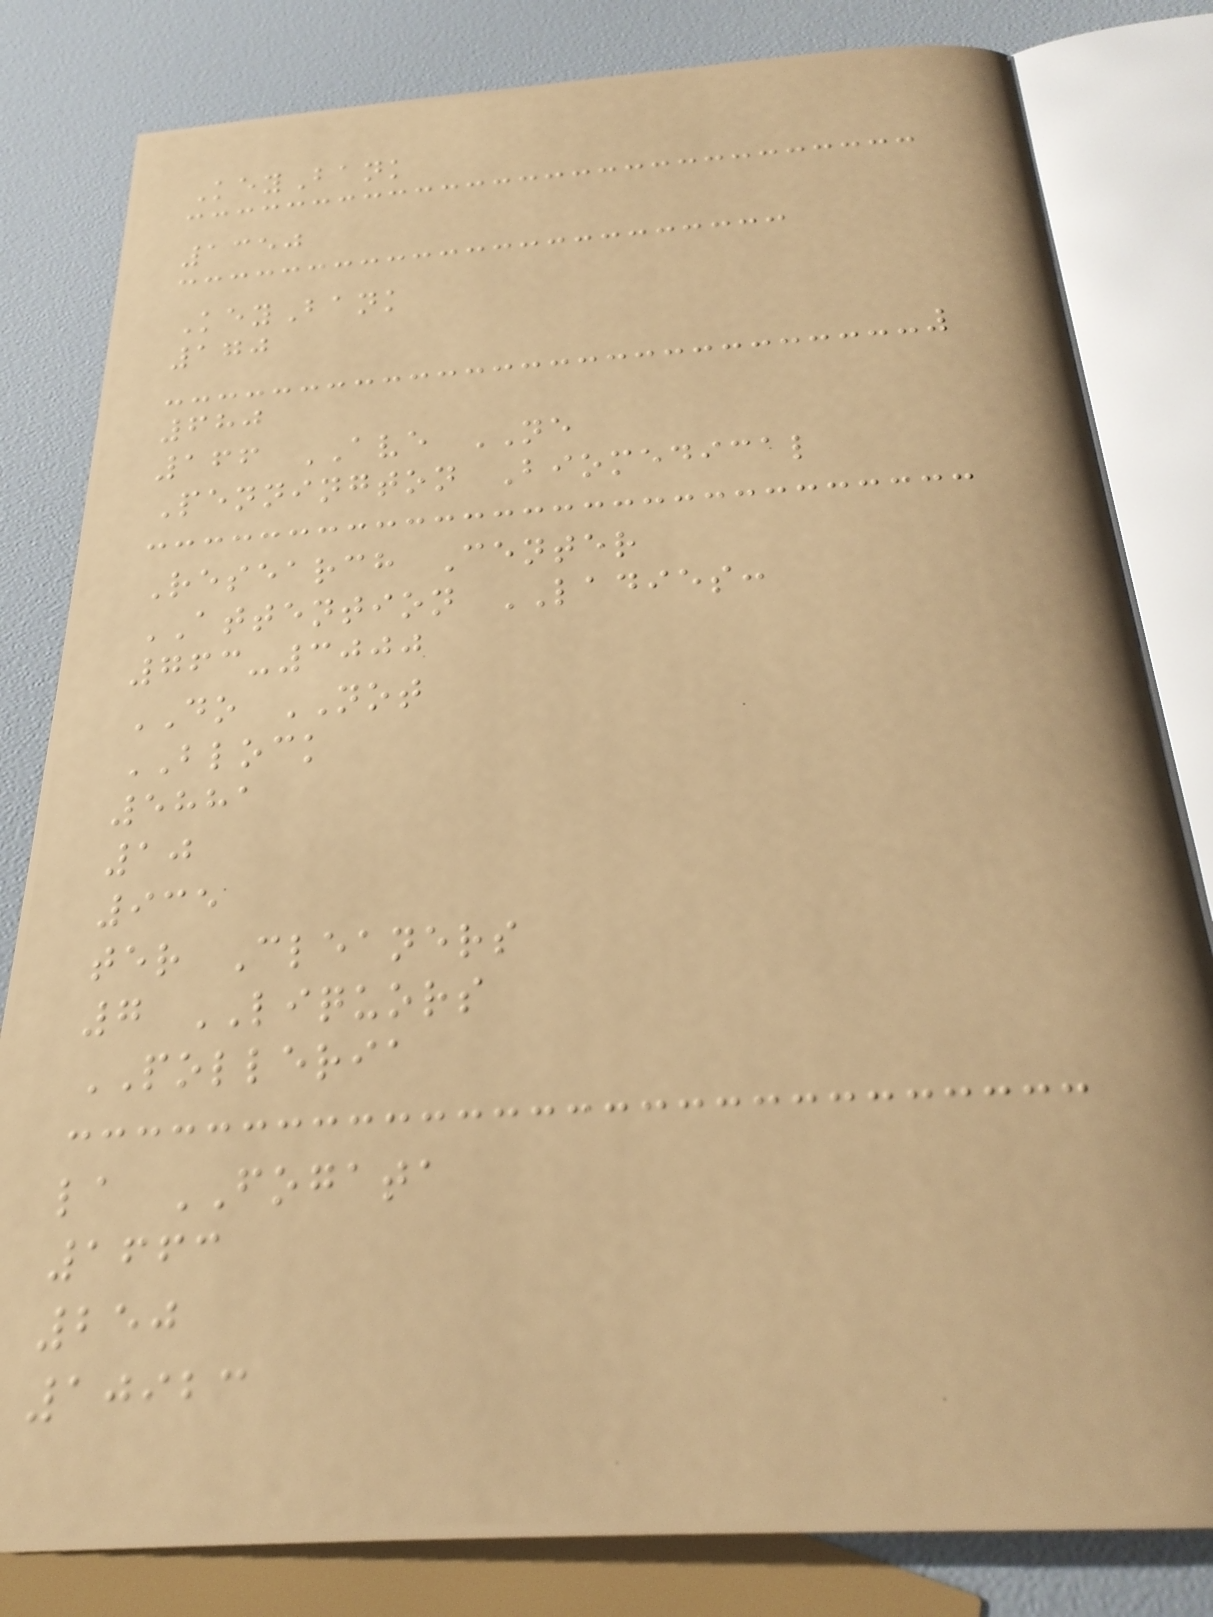KeyBank
1350
KeyBank
170
680
166 AVE NE
Pennington Biomedical
Research Center
ATTENTION LADIES:
763-3000
DO NOT
BLOCK
5881
10
935
ter Cleaners
7 LIQUORS
POLLERIA
la FOGATA
1663
250
10923
